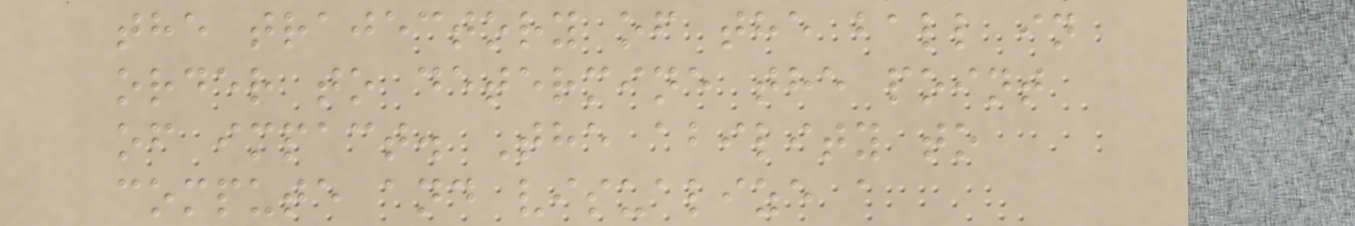the trajectory of the ball in
order to determine the point
of impact. The ability to
compute and visualize a
